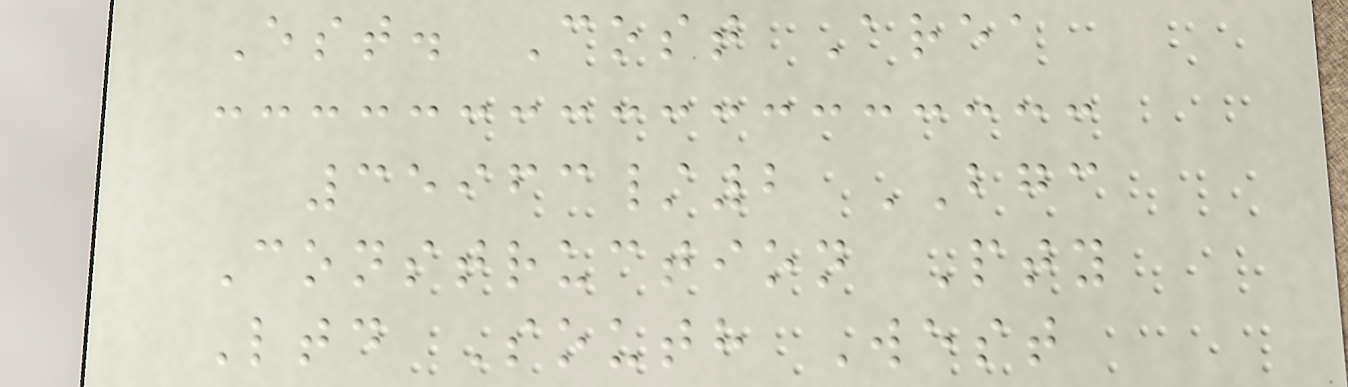Est. Cost Area
35963/2 BGC
Construction Pty
Ltd South West
